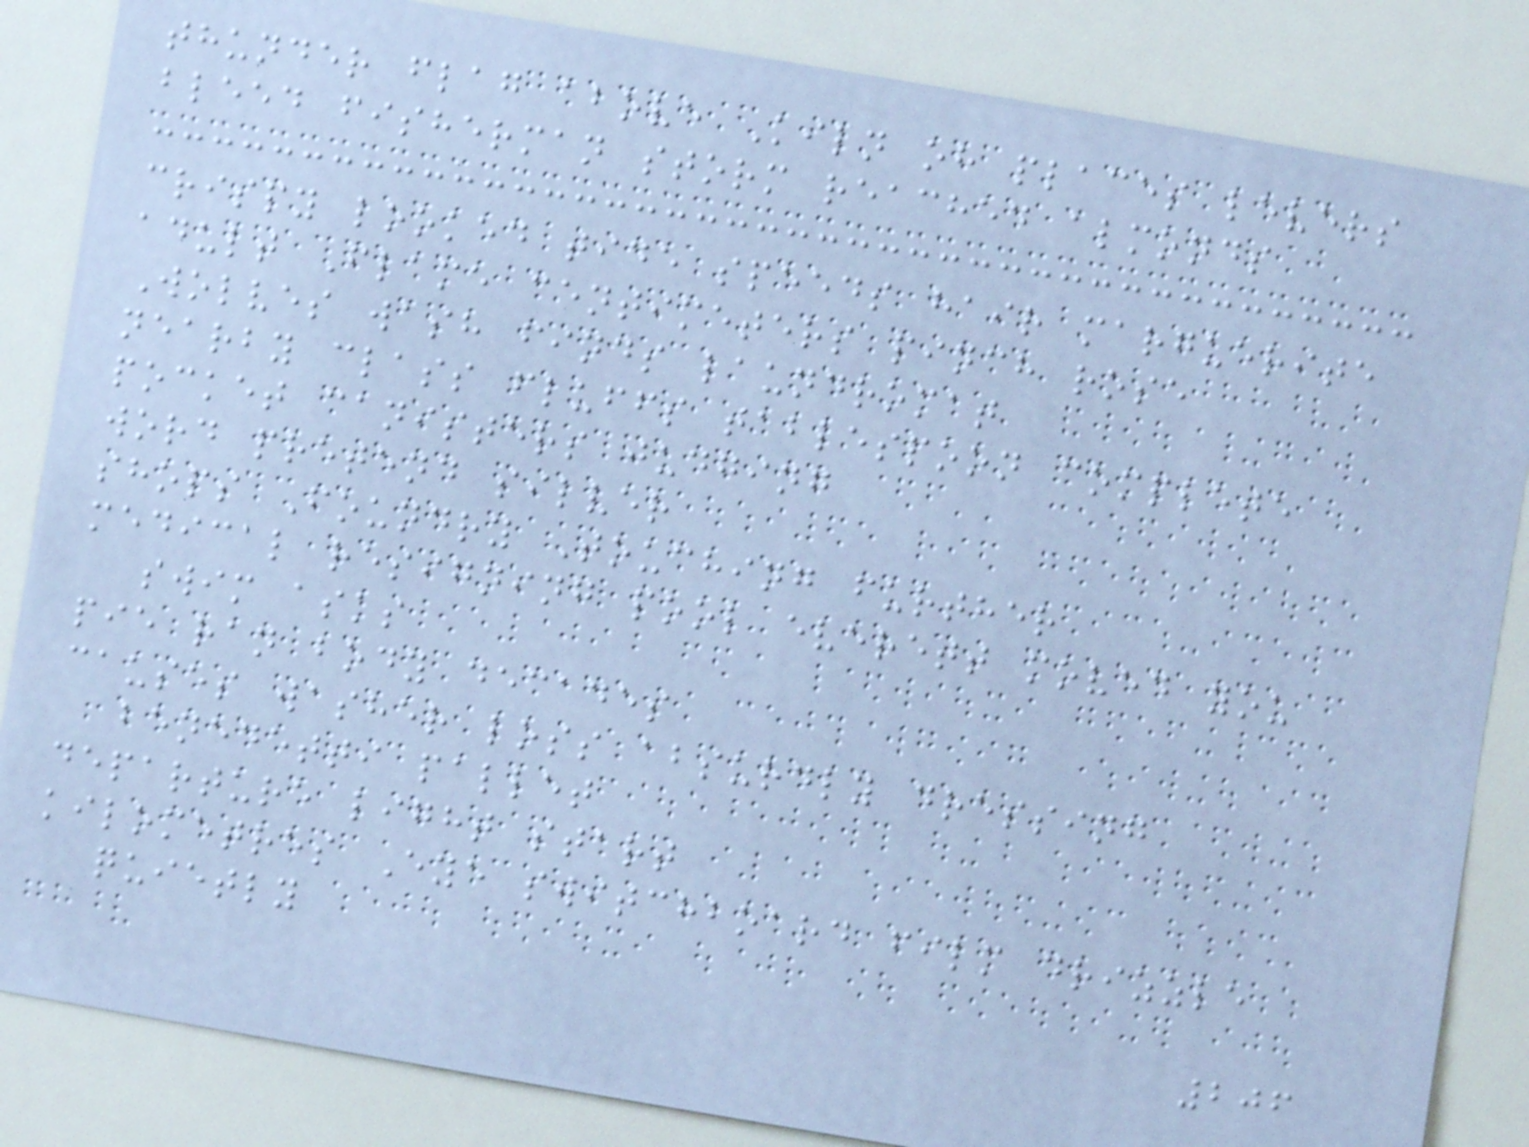thunder flag above Kiln oh places levers
bleed fisherman storm reached almonds
crispy looked tide speeds hair marguerite
adult Flame centimeters pinch rose
Wolves wash finds laundromat
nearby class fluffs tablespoon complete
pocket canisters judging
word pretend silver
shops Foundry Touching further
medical resigning pool everett moved you
swim asks
pie ran body decades
causes washer loss absurdly dressing
benedetti pallet
departure light start
kilometres Eye switchboard film drizzle
quietly
206
